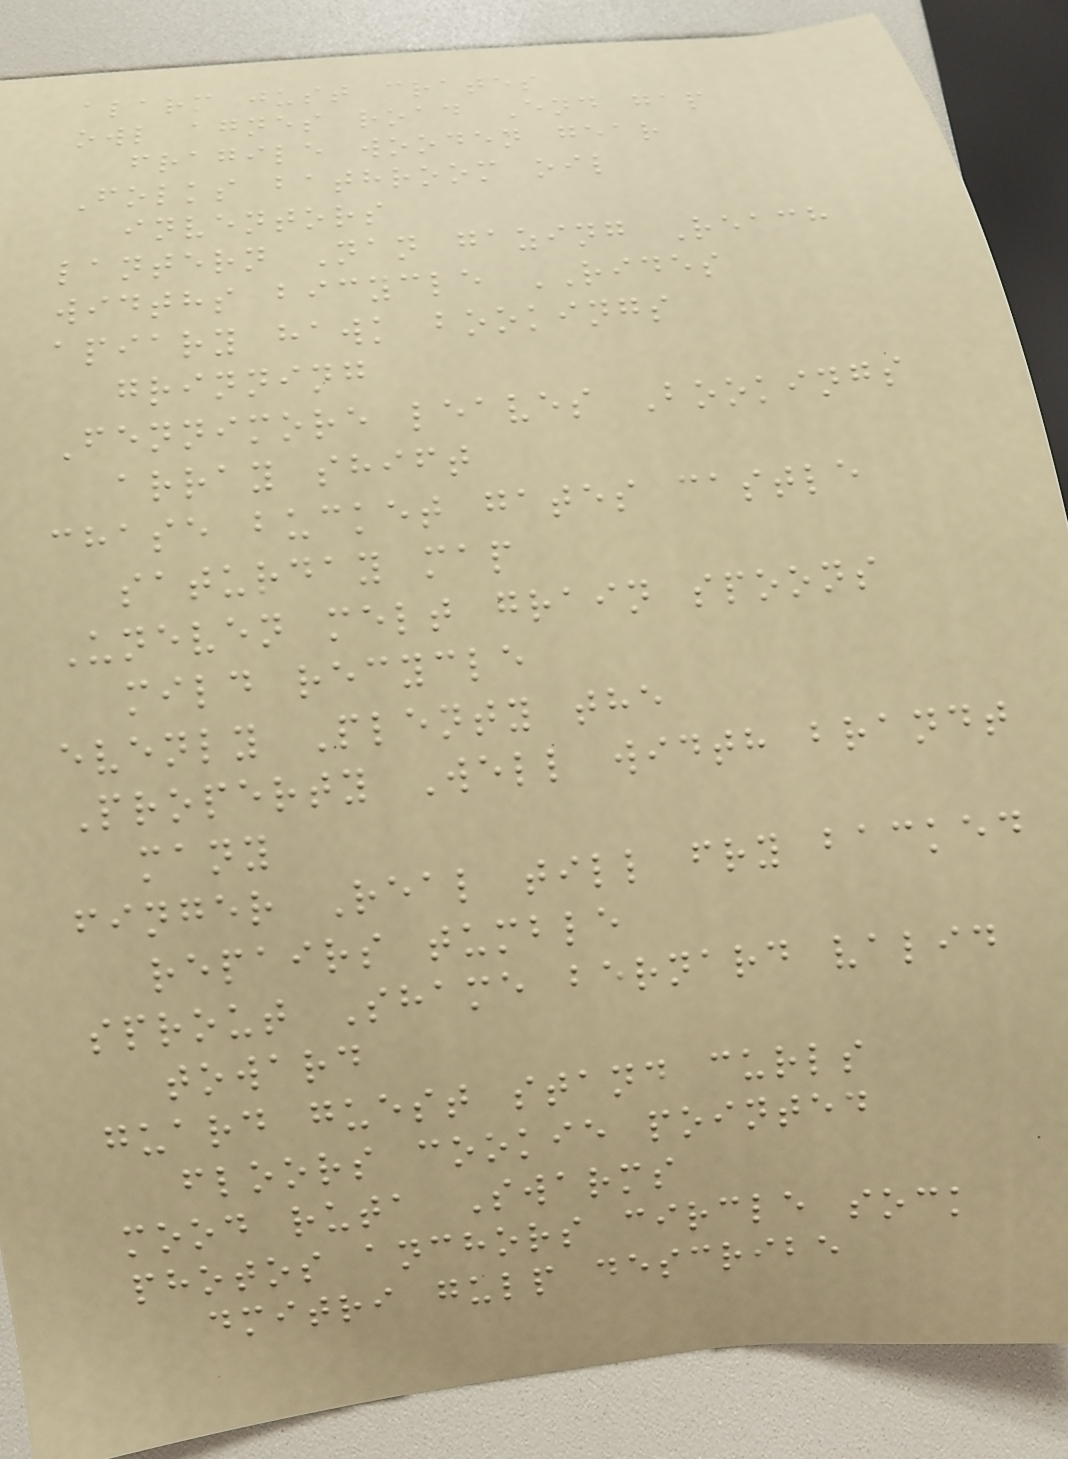alarm just crates
owl agnes road End gap
fragile wooden gear
Folks bathroom oil
inventors
lantern Nan gazing Reach
widths bicycle RIDES
apiary hawk bookings
grinning
Fennimore leaves Bookings
array shift
chase bucket gates castle
saturday map
Uneven melt grain spoons
mild recycle
evenly Plenty the
Property Well width brandt
many
finger Real till fry backed
repairs tumble
sprout Shame bernard valid
toward
guard guest stand curls
floors cookie pointed
mood ruta Swarms
photos anchors circle sock
dmitri gulp describe
